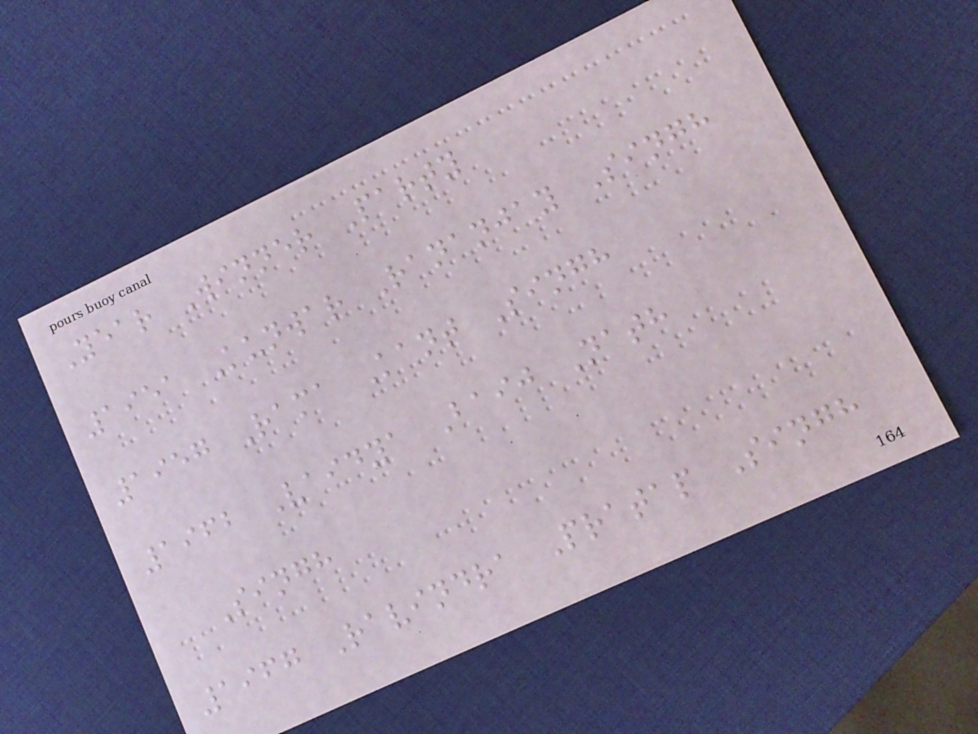Year Winner Party
1951 Kunwar Rananjay Singh
1957 Rama Kant Singh
1962 Vaidya Baij Nath
Singh
1967 Ravindra Pratap Singh
